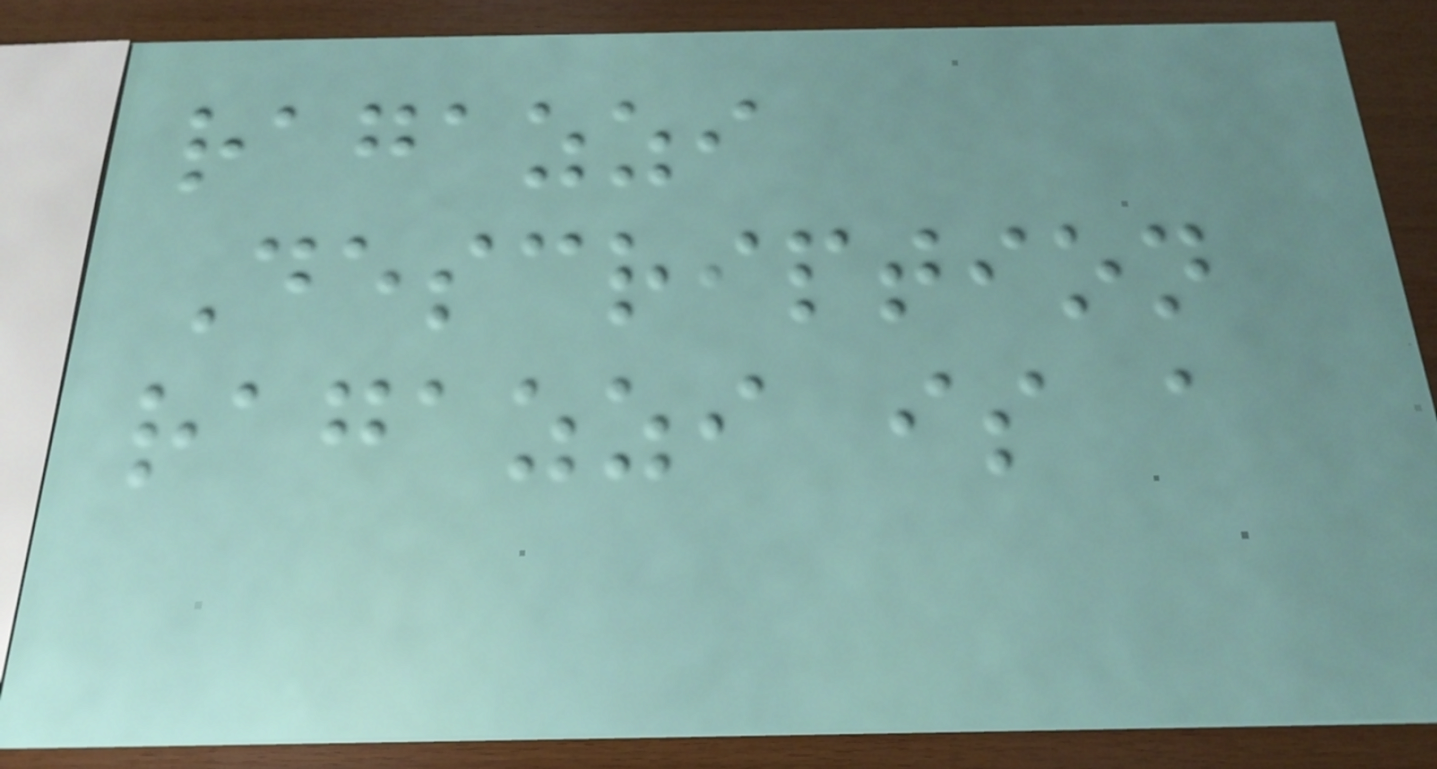ragazzi
Description
ragazzi is a
